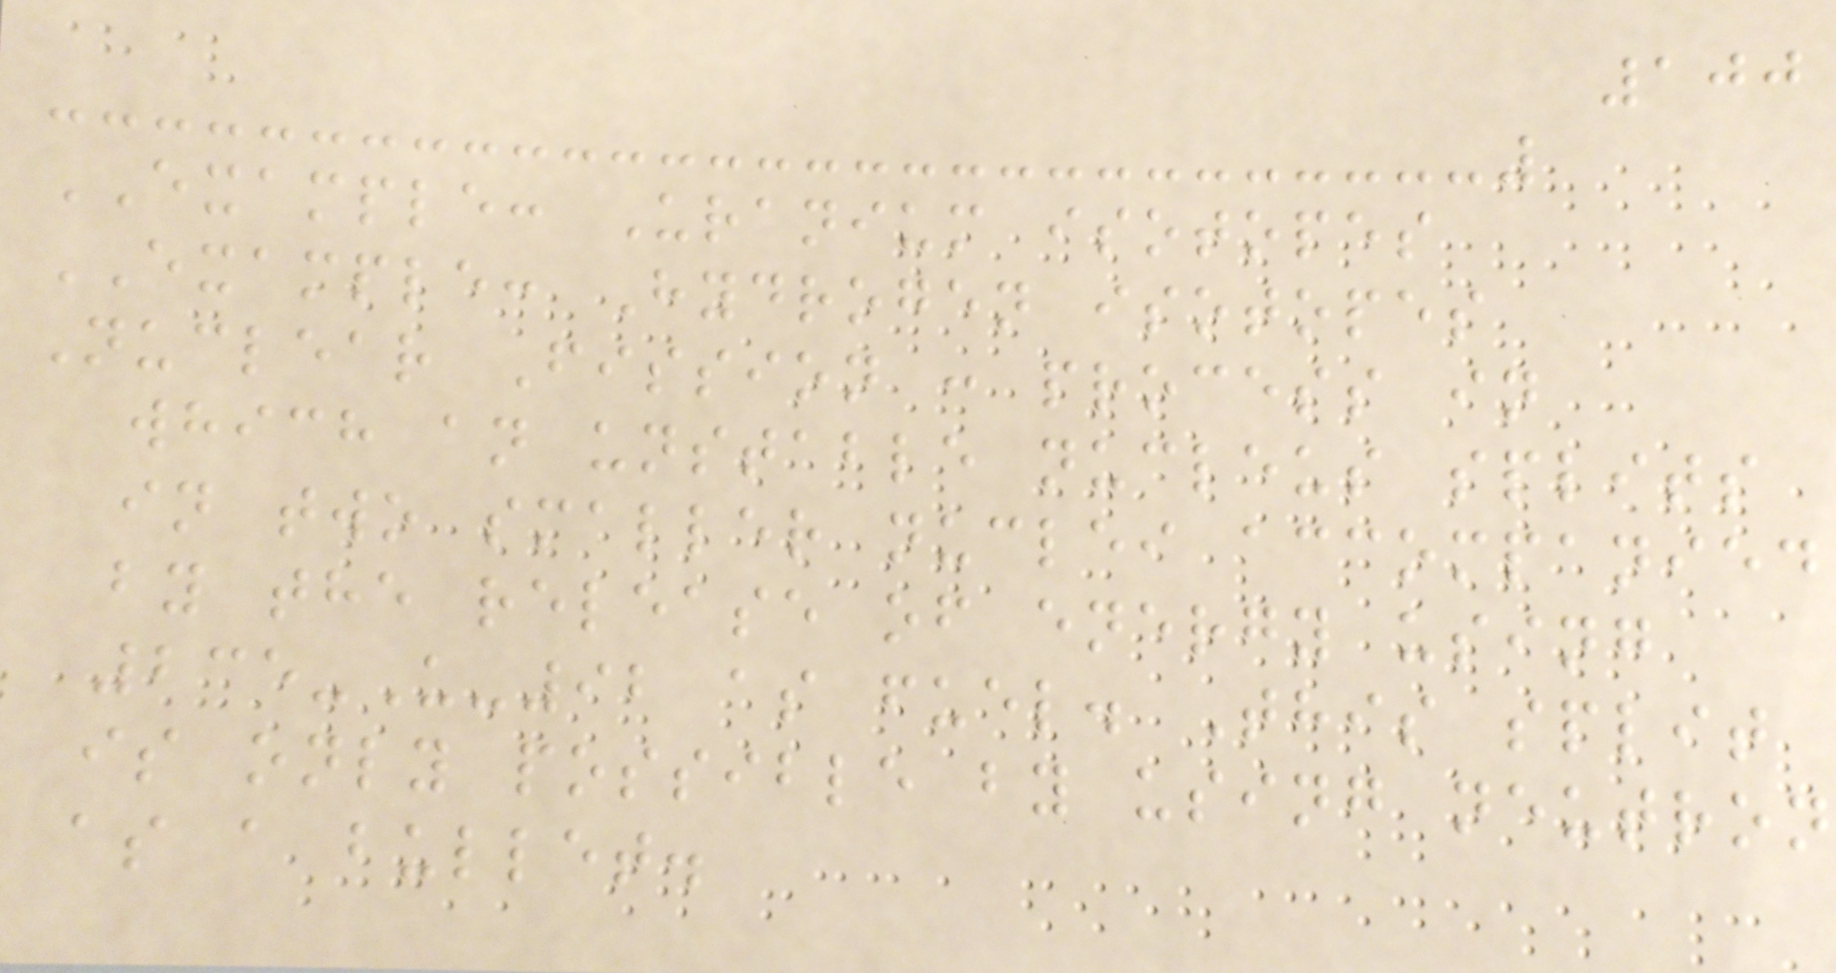100
EXAMPLE: Uranium isotopes
EXAMPLE: Hydrogen isotopes
Nuclear Fission : process in
which an unstable nucleus splits
in two smaller nuclei accompanied
by the release of energy using
235-U-92 as fuel. This split
is only possible by using neutron
as a bullet.
